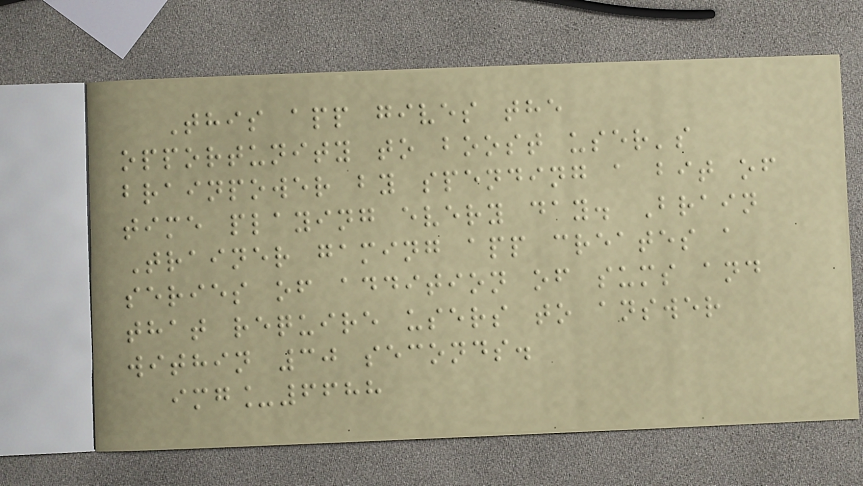This app gives the
opportunity to boost user's
brainpower by spending a bit of
time playing every day. Brain
Trainer gaming app creates a
series of addition of sums and
that require users to answer
within 30 seconds.
img_6688
